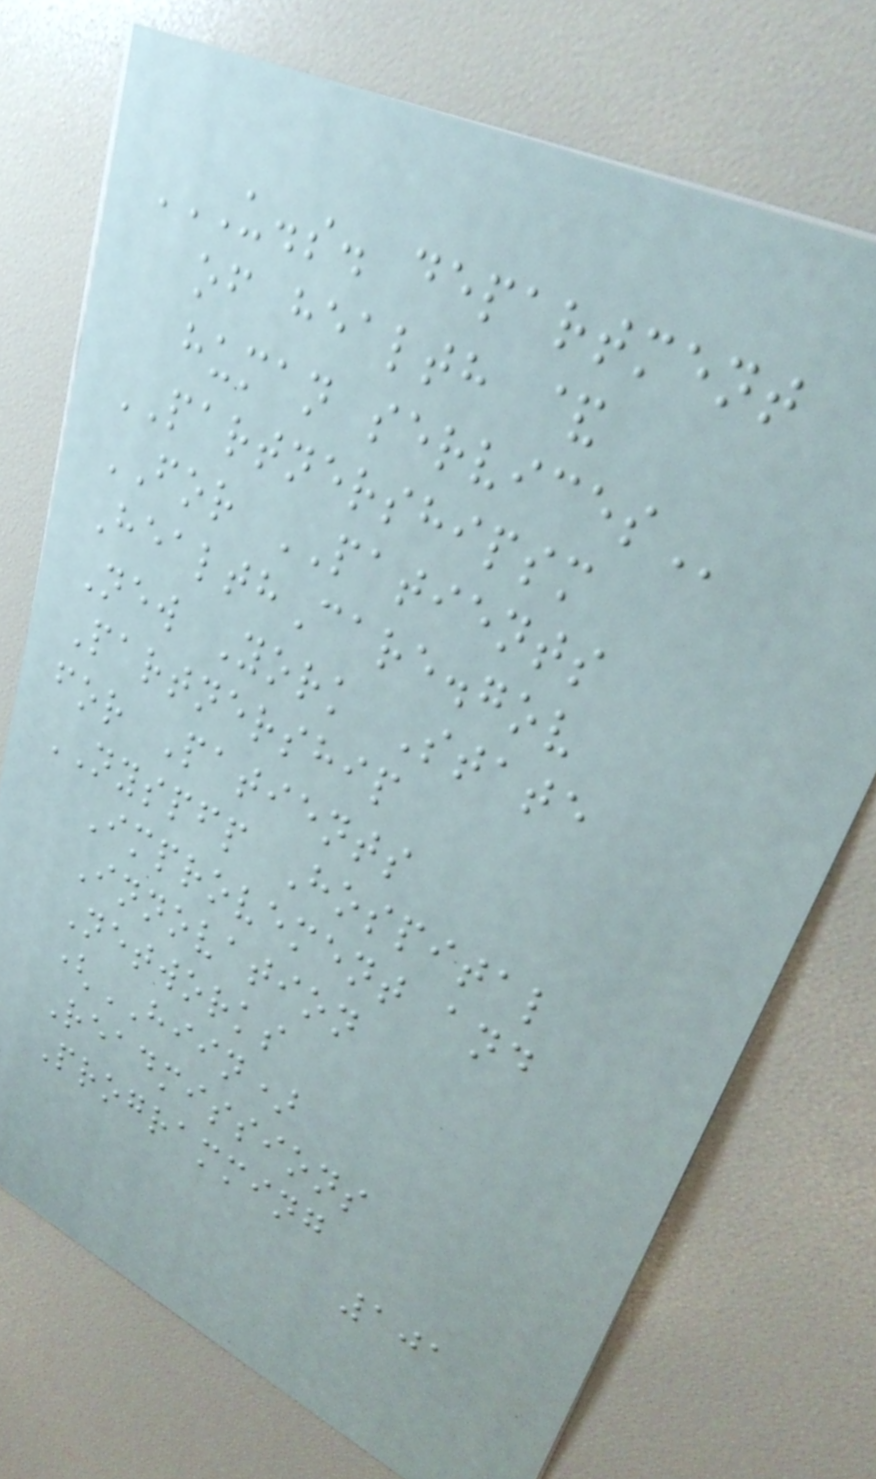U.S. DEPARTMENT
OF HEALTH &
HUMAN SERVICES
PARTNERSHIPSM
FOR PATIENTS
HealthCare.gov
New York State
Partnership
for Patients
NYSPFP Hospital
Improvement and
Innovation
Networks
(HIIN)
Readmissions
Programming
101
